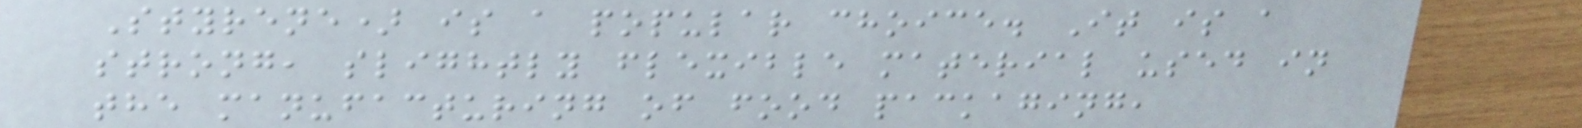Styrene) is a popular choice. It is a
strong, slightly flexible material used in
the manufacturing of food packaging,
